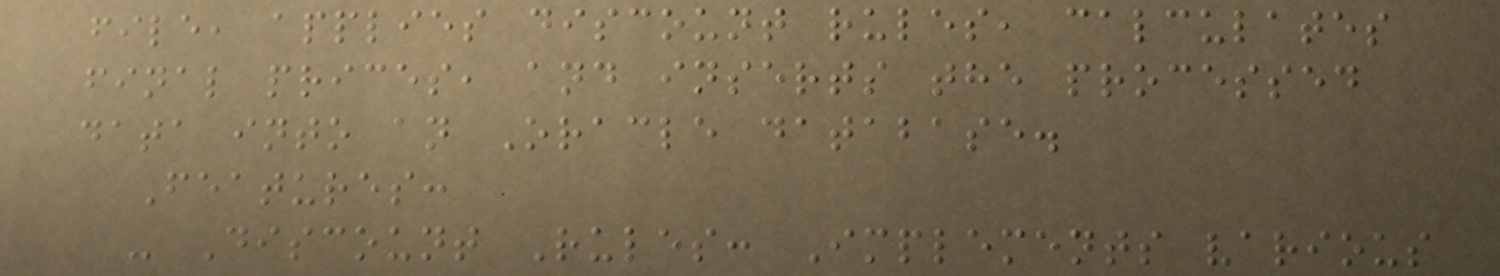file, applies discount rules, calculates
final prices, and inserts the processed
data into an Oracle database.
Features:
- Discount Rules: Implements various
